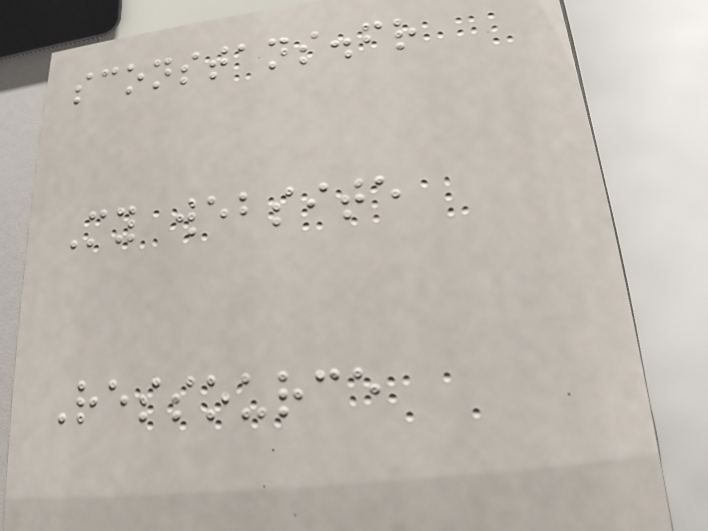sconstans.fr
My website
Ressource
